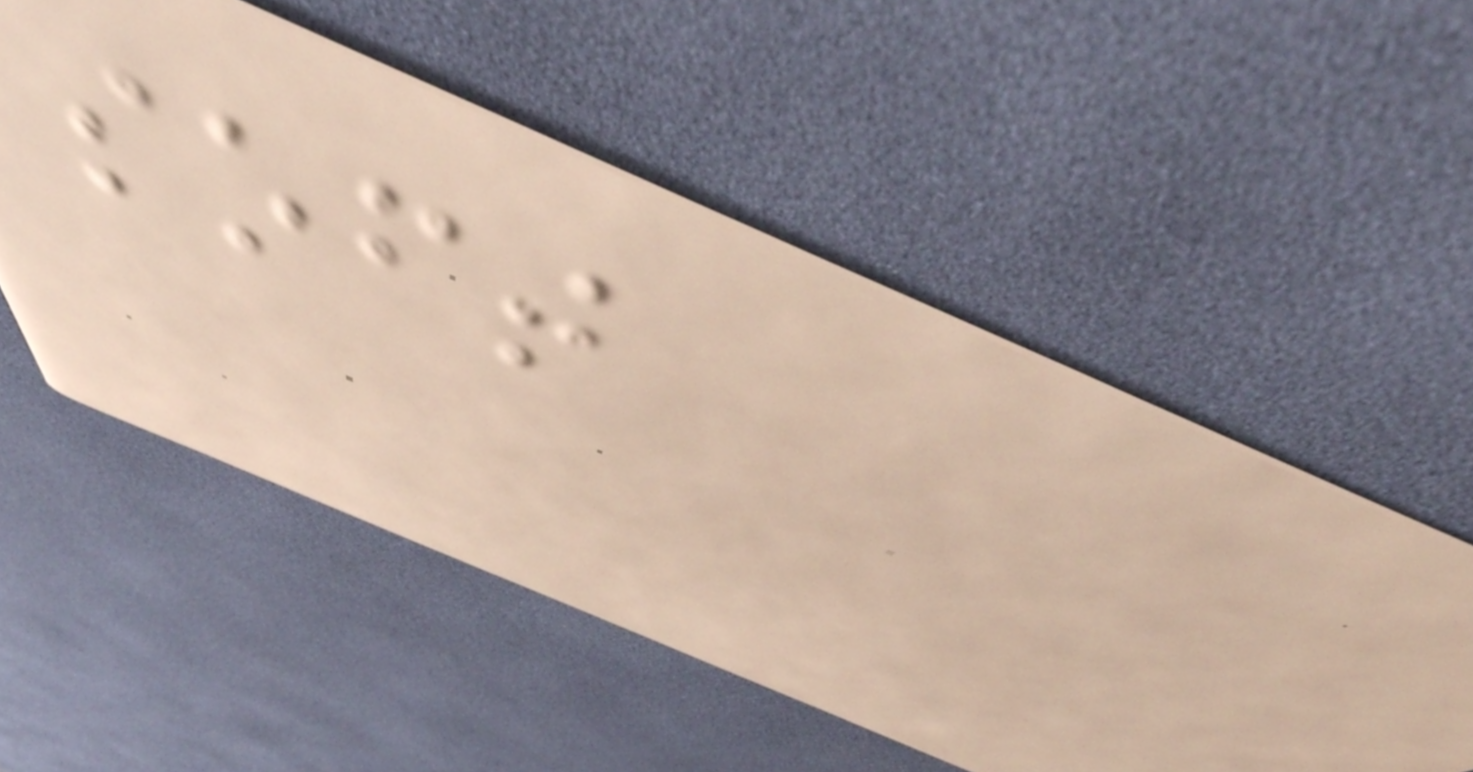soft
